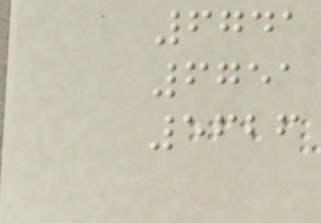6741
6751
5626
